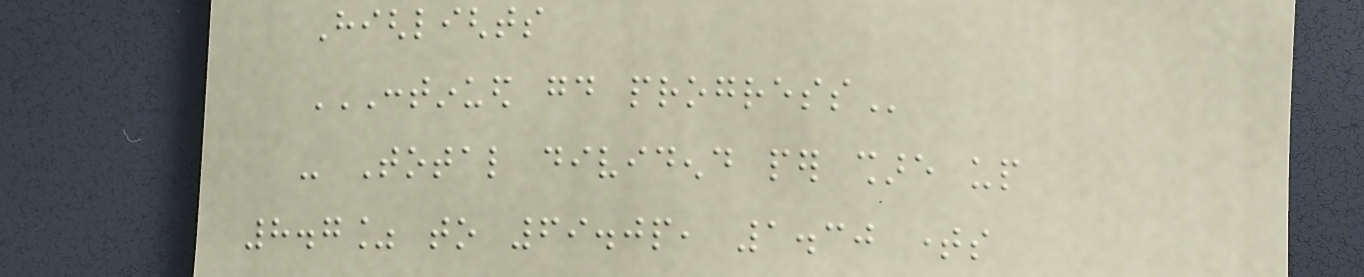Highlights
CONTINUED GOOD PROGRESS
- Total dividend per share up
8.7% to 69.0p, 1.30 times
